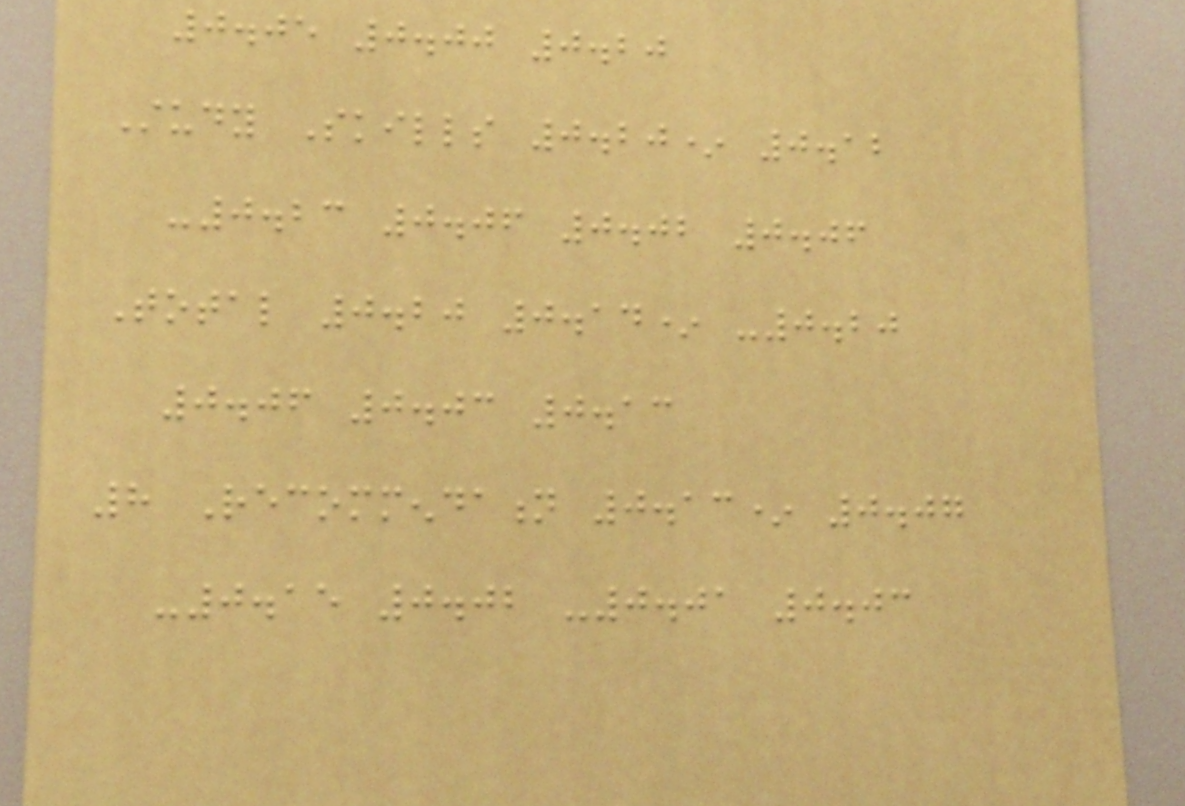0.05 0.00 0.20
Study Skills 0.20* 0.12
-0.23 0.06 0.02 0.06
Total 0.20 0.14* -0.20
0.06 0.03 0.13
8 Recommendation 0.13* 0.07
-0.15 0.02 -0.01 0.03
